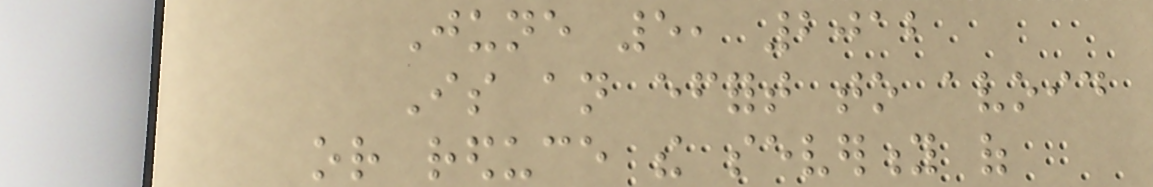June 5, 2012
Is an effort to avoid
or reduce the severity of
